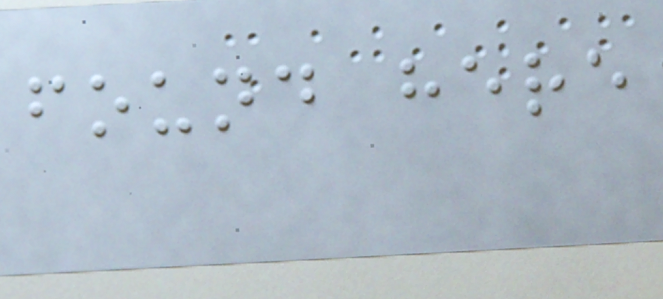found here
